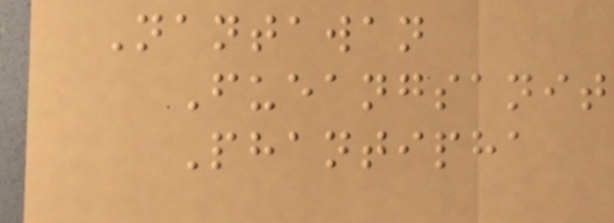Nantawan
Fueangsanit
Phantipha
